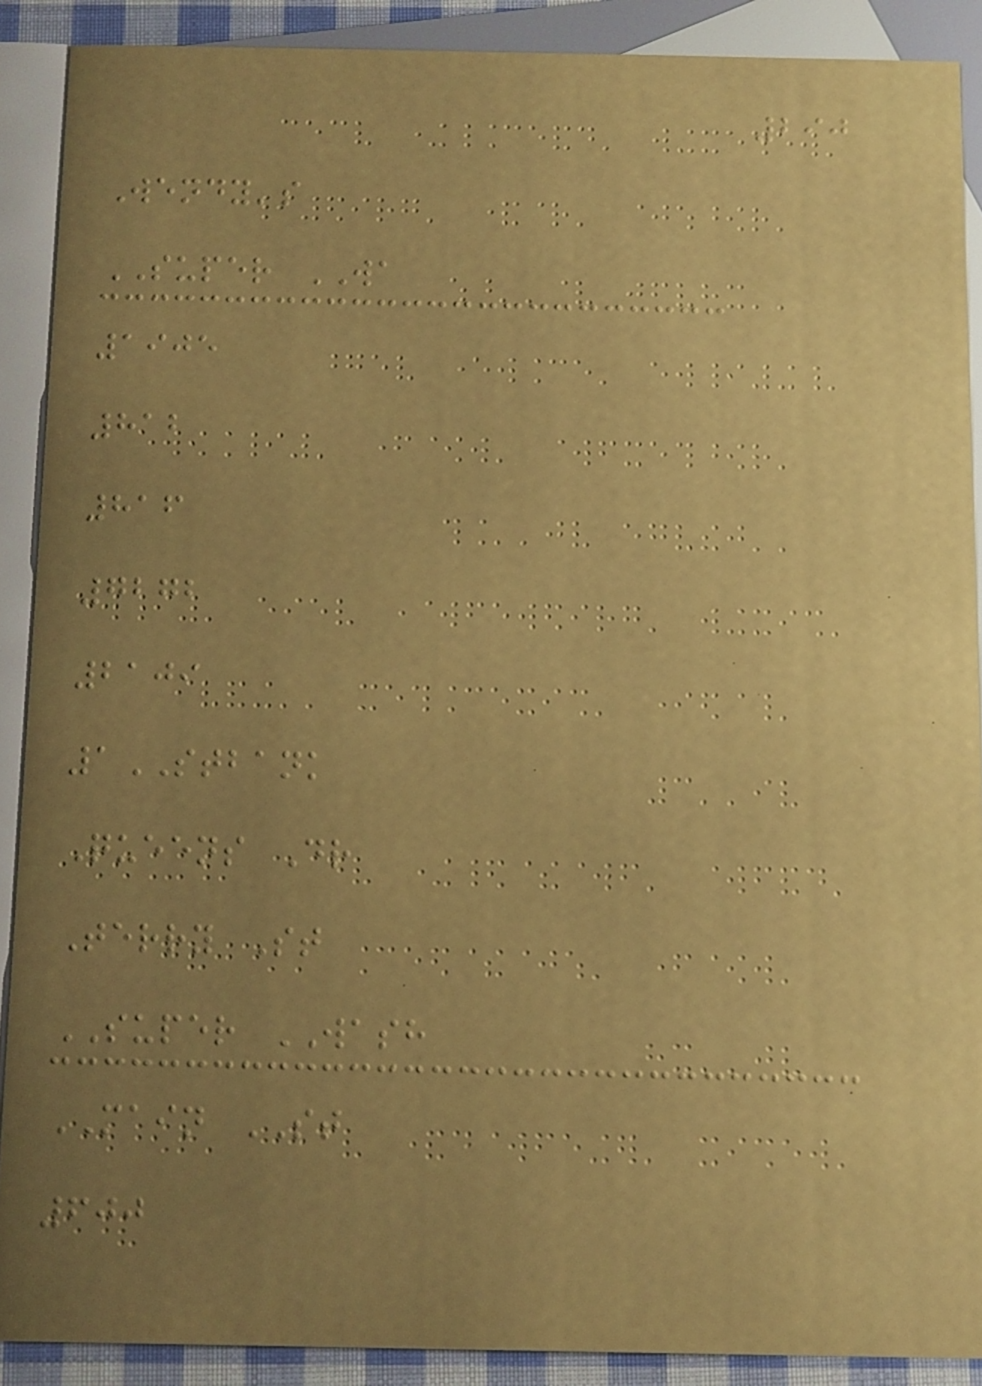290
Wendy's
SUPER WA
1905
812
816
7272
2109
1STBANK
Queens Dr
Terry St
SUPER WASH
MAIN ST
600
